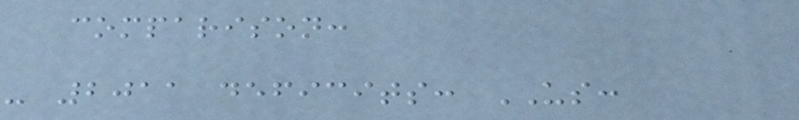comparison:
- 2011 deficits: US:
